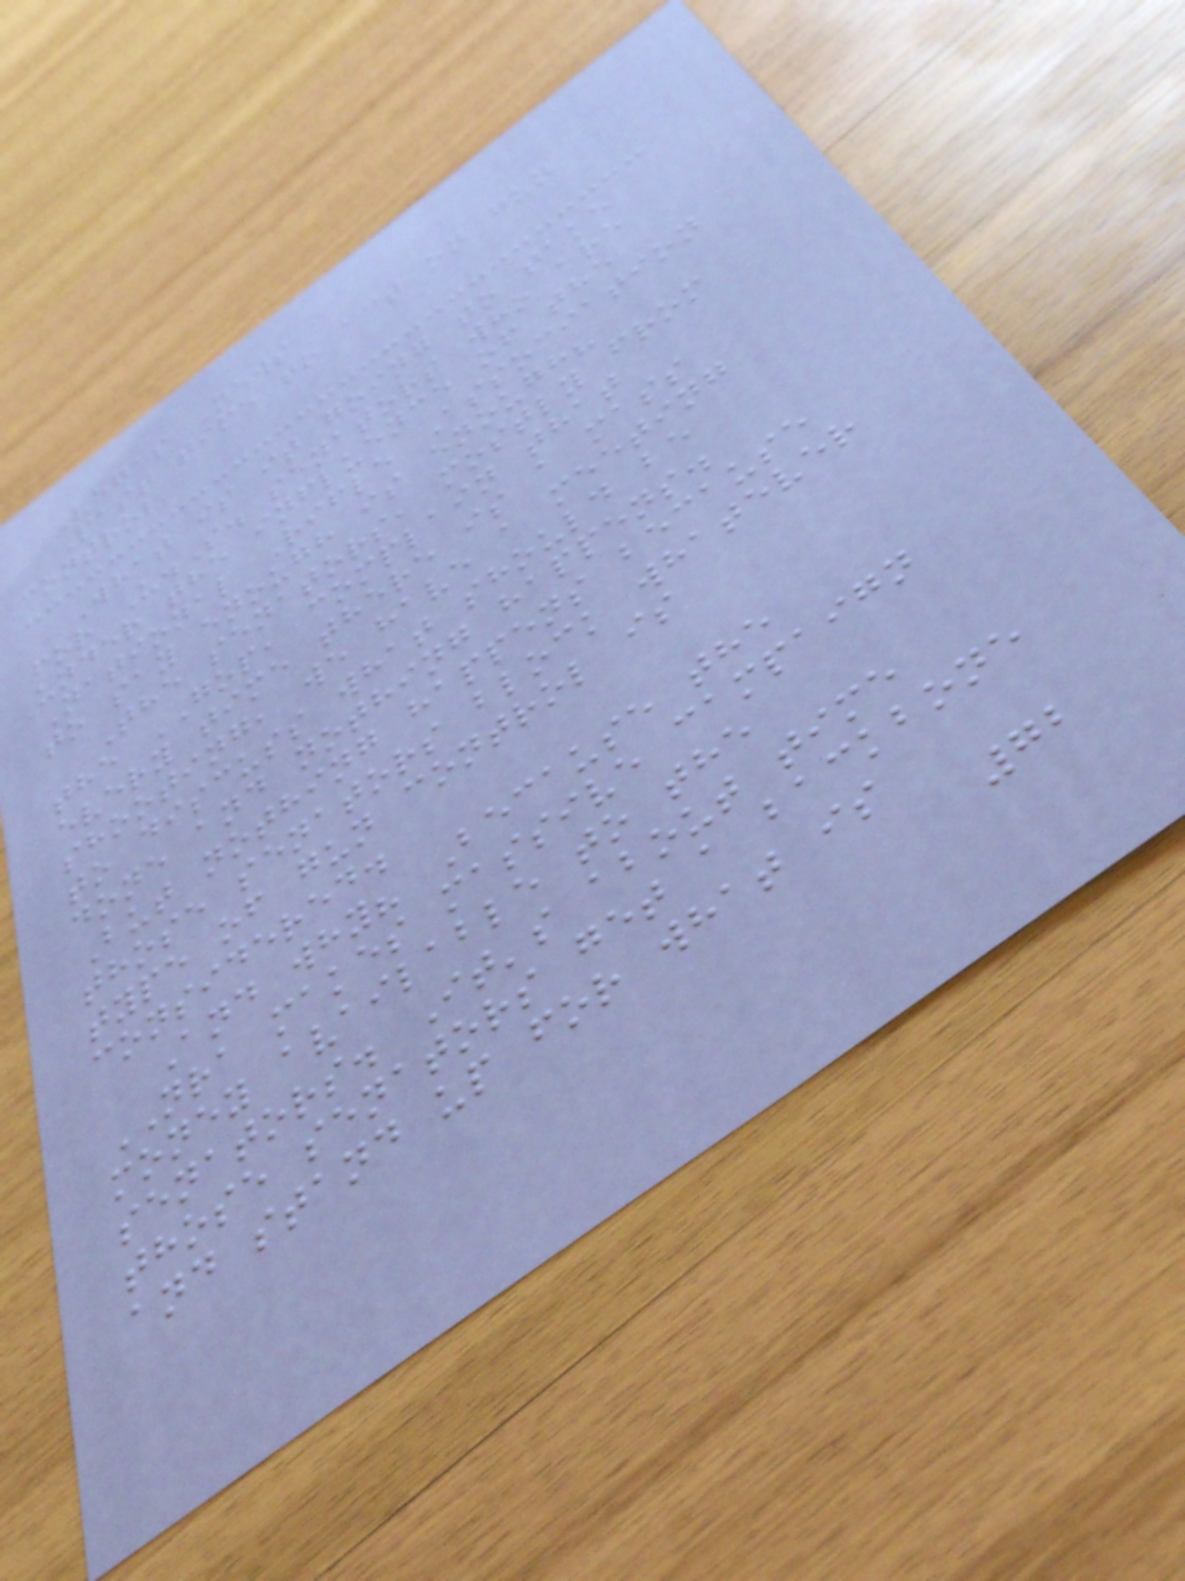Vegas News
Past time to act on gun
control
What is it going to take
for U.S. senators who are
under the influence of the
National Rifle Association
to say enough is enough?
The senators, mostly from
the GOP, complain that
every time there is a mass
shooting, we have a meeting
to discuss what should be
done and nothing happens.
But nothing happens because
those senators block whatever
type of gun control is
considered.
And why? Because the
NRA makes massive campaign
money available to the
senators. It's about time
those senators get a backbone
and stand up for what is
72
